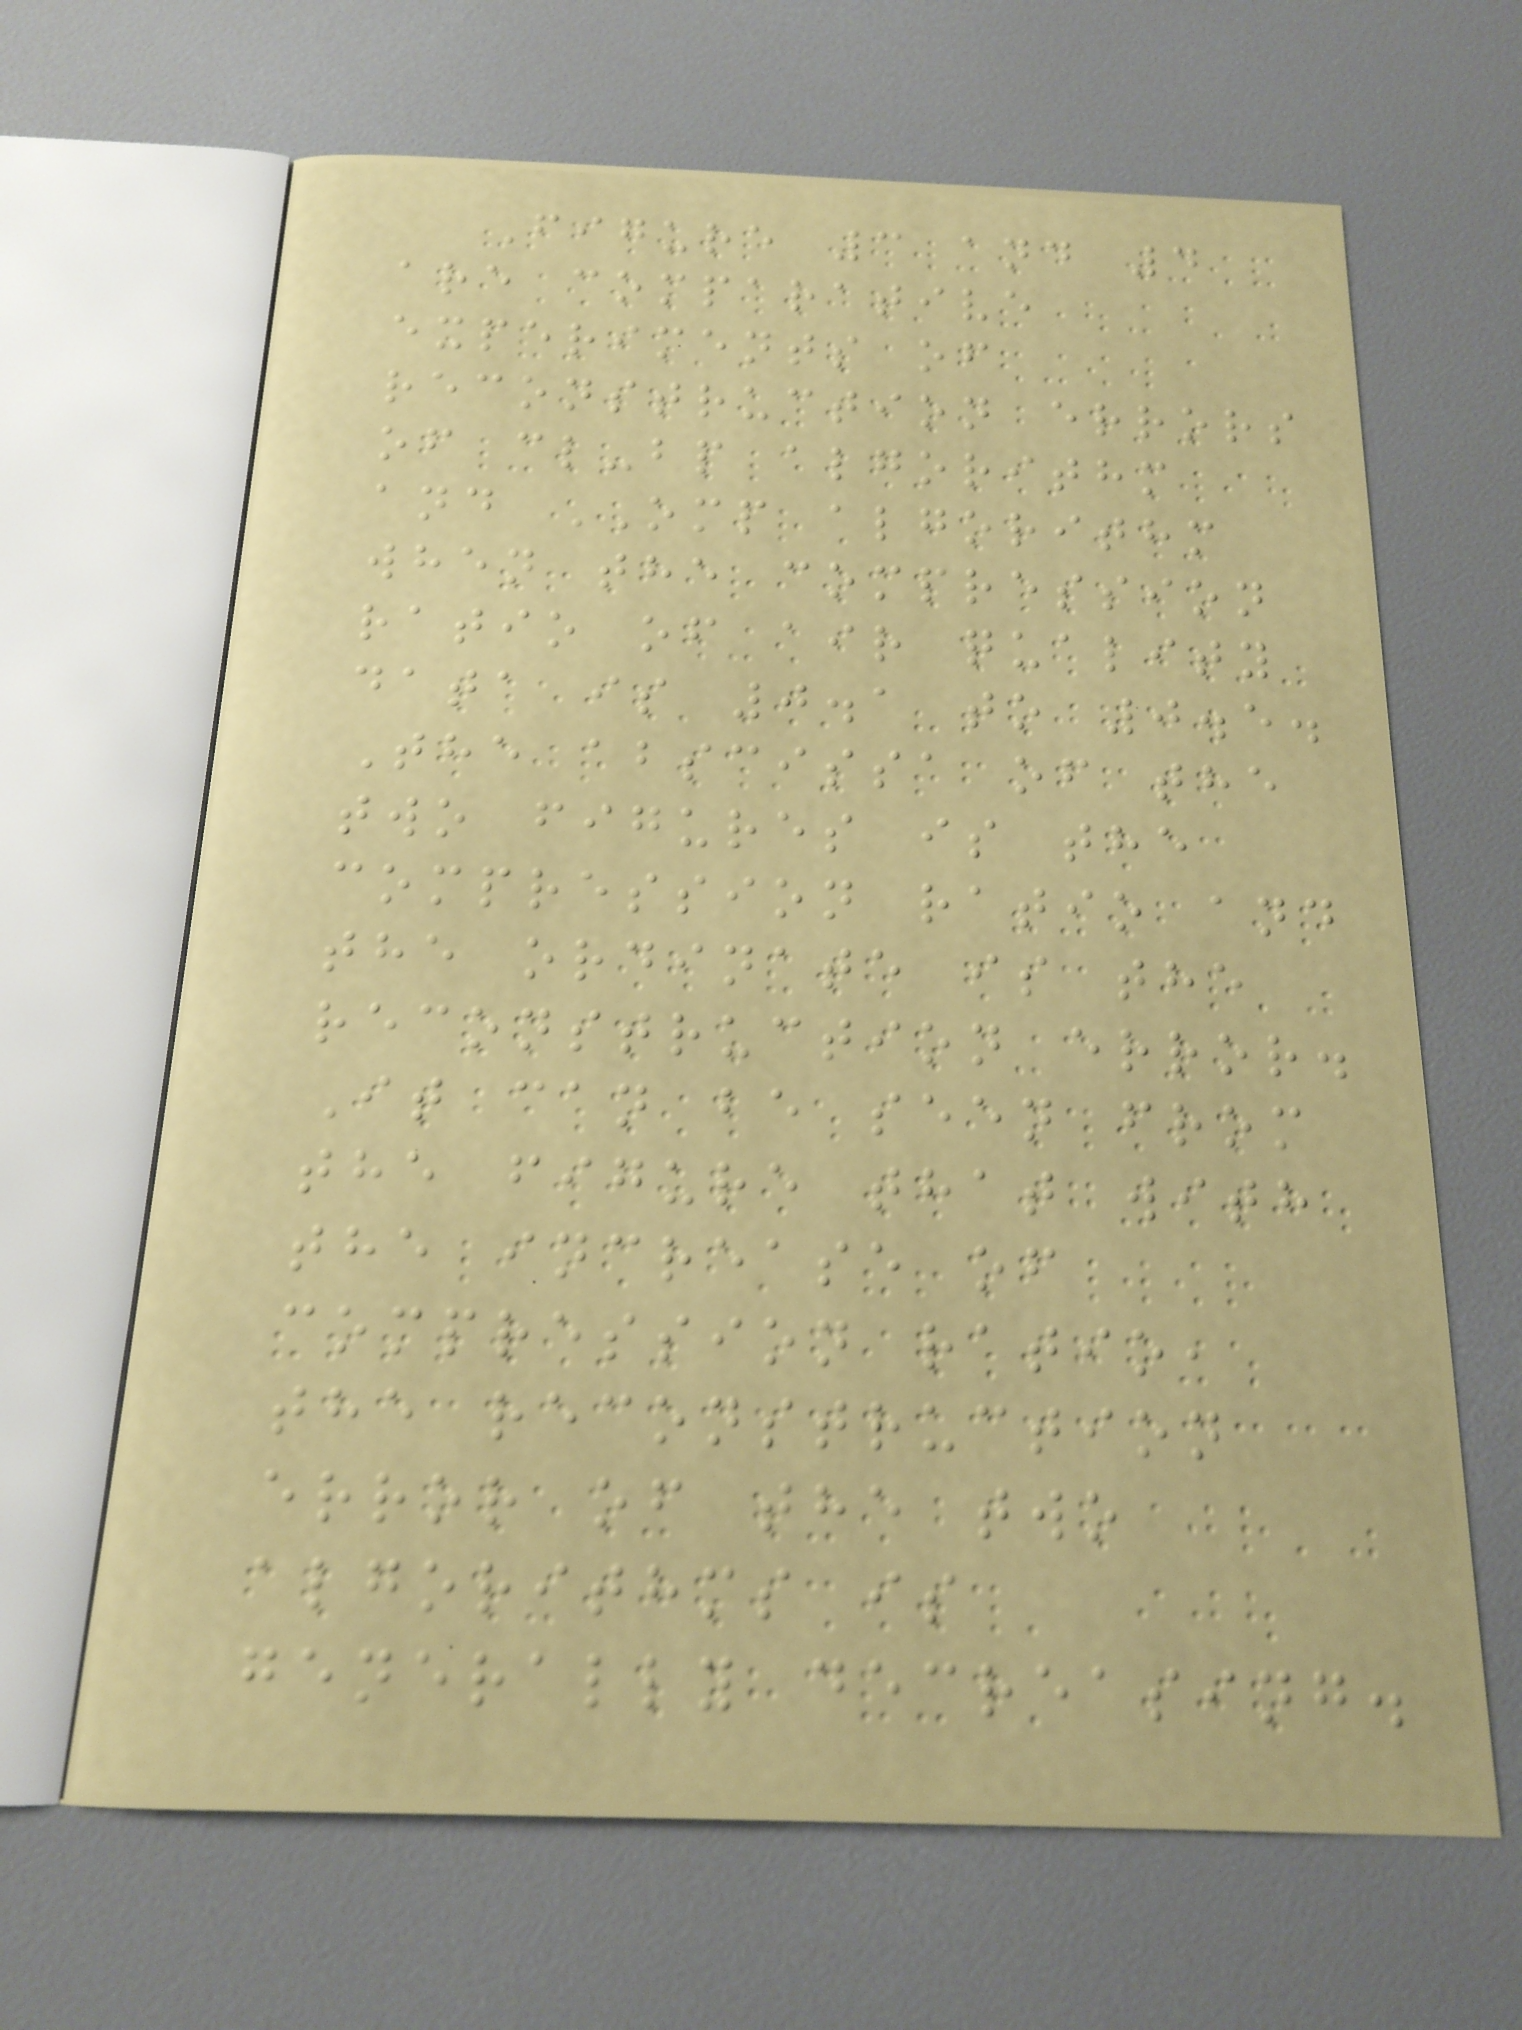Figure 3 and 4
are comparative
experiments of
reconstruction errors
of cl-bp algorithm
and OMP algorithm
when the compression
ratio of air quality
data is 0.1 to 0.5.
The abscissa of the
two figures is the
compression ratio and
the ordinate is the
reconstruction error.
It can be seen from
the figure that with
the increase of
compression ratio,
the reconstruction
error of the two
algorithms is
generally decreasing.
